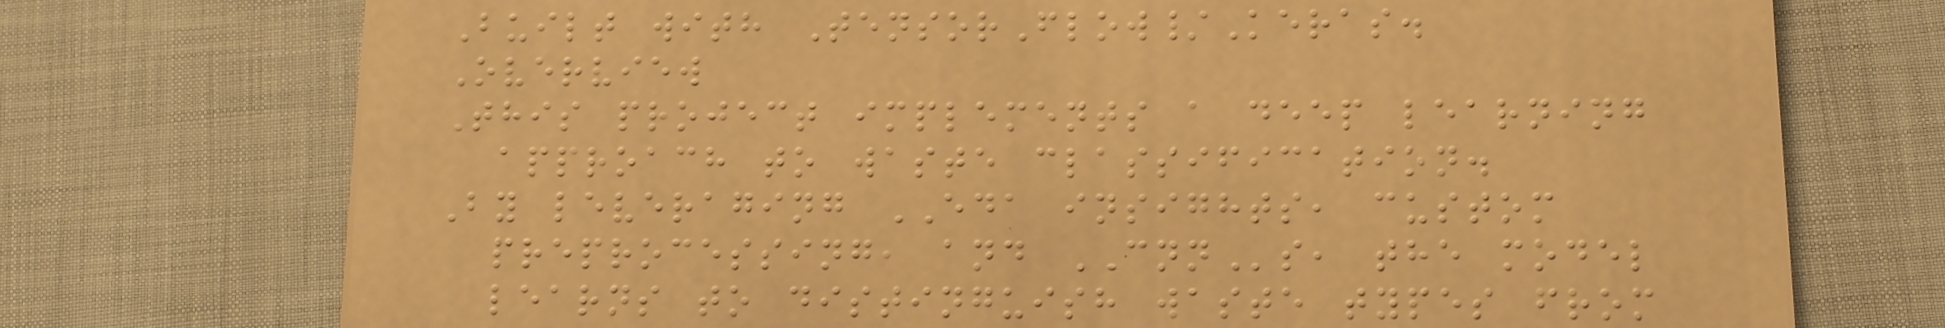Built with TensorFlow/Keras.
Overview
This project implements a deep learning
approach to waste classification.
By leveraging EDA insights, custom
preprocessing, and CNNs, the model
learns to distinguish waste types from
